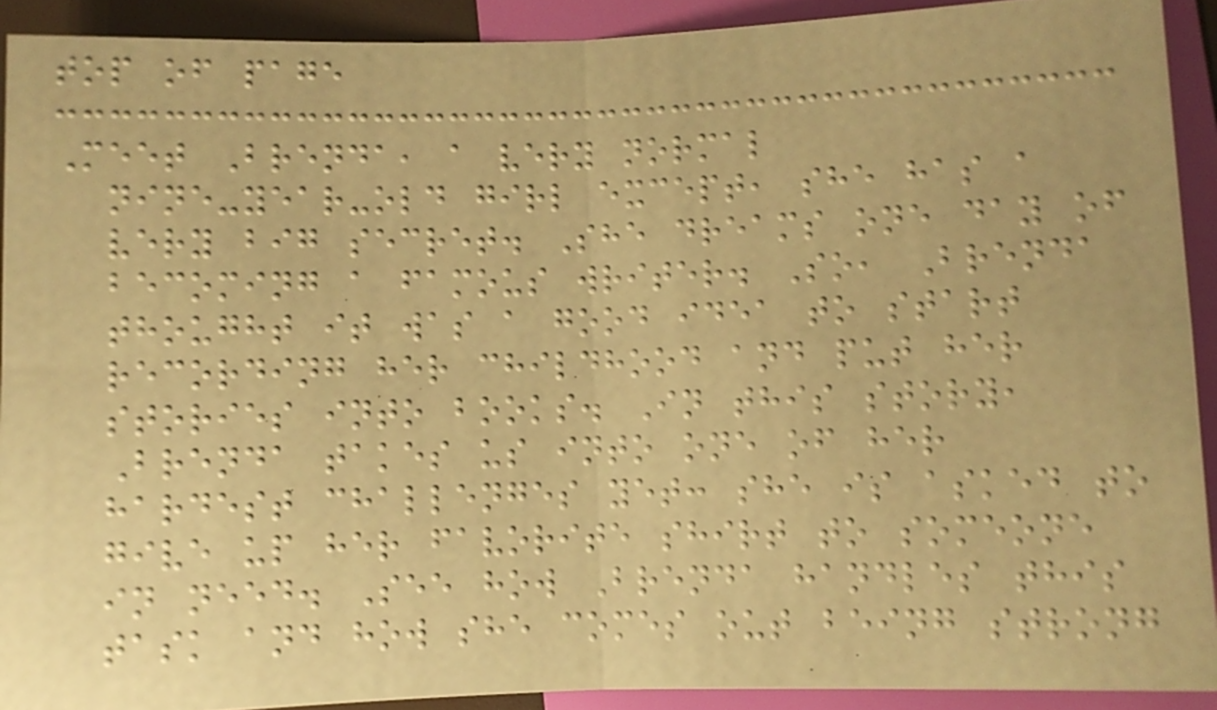top of page
Meet Brenda, a very normal
nine-year-old girl except, she has a
very big secret. She dreams one day of
becoming a famous writer. So, Brenda
thought it was a good idea to start
recording her childhood and put her
stories into books. In this story,
Brenda takes us into one of her
hardest challenges yet: she is asked to
give up her favorite shirt to someone
in need. See how Brenda handles this
task and how she comes out being strong
